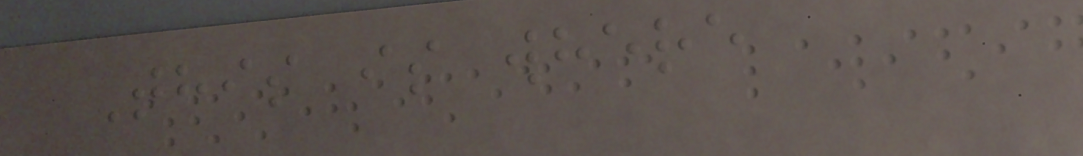This is where
